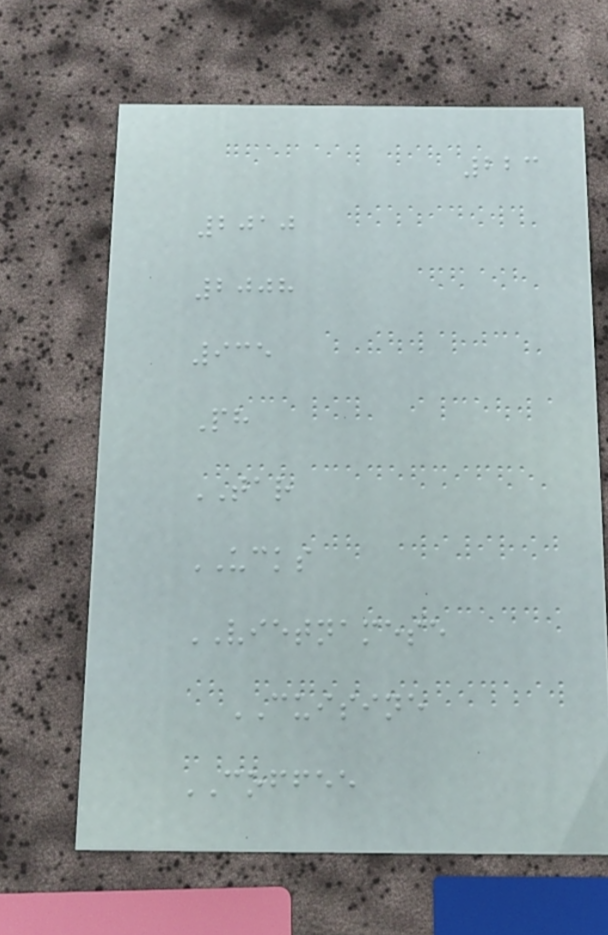223
2010
2008
935
Ph
TAR
UCKS
VIETNAMESE
CUISINE
COFFEE
